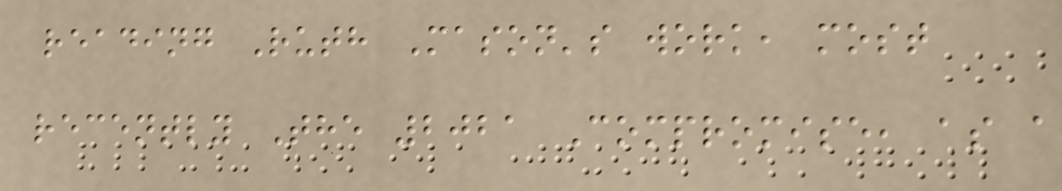reading Ruth Mason's work, most
recently The 2021 Compromise, as a
